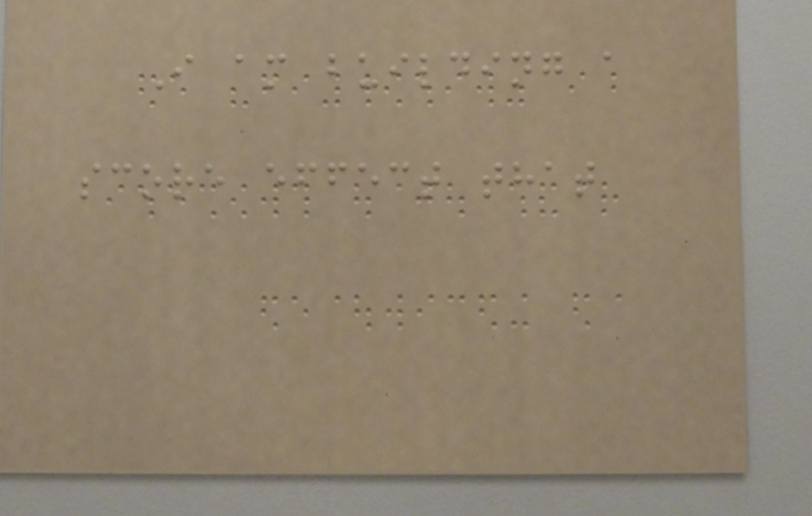I am building a
score effect that
